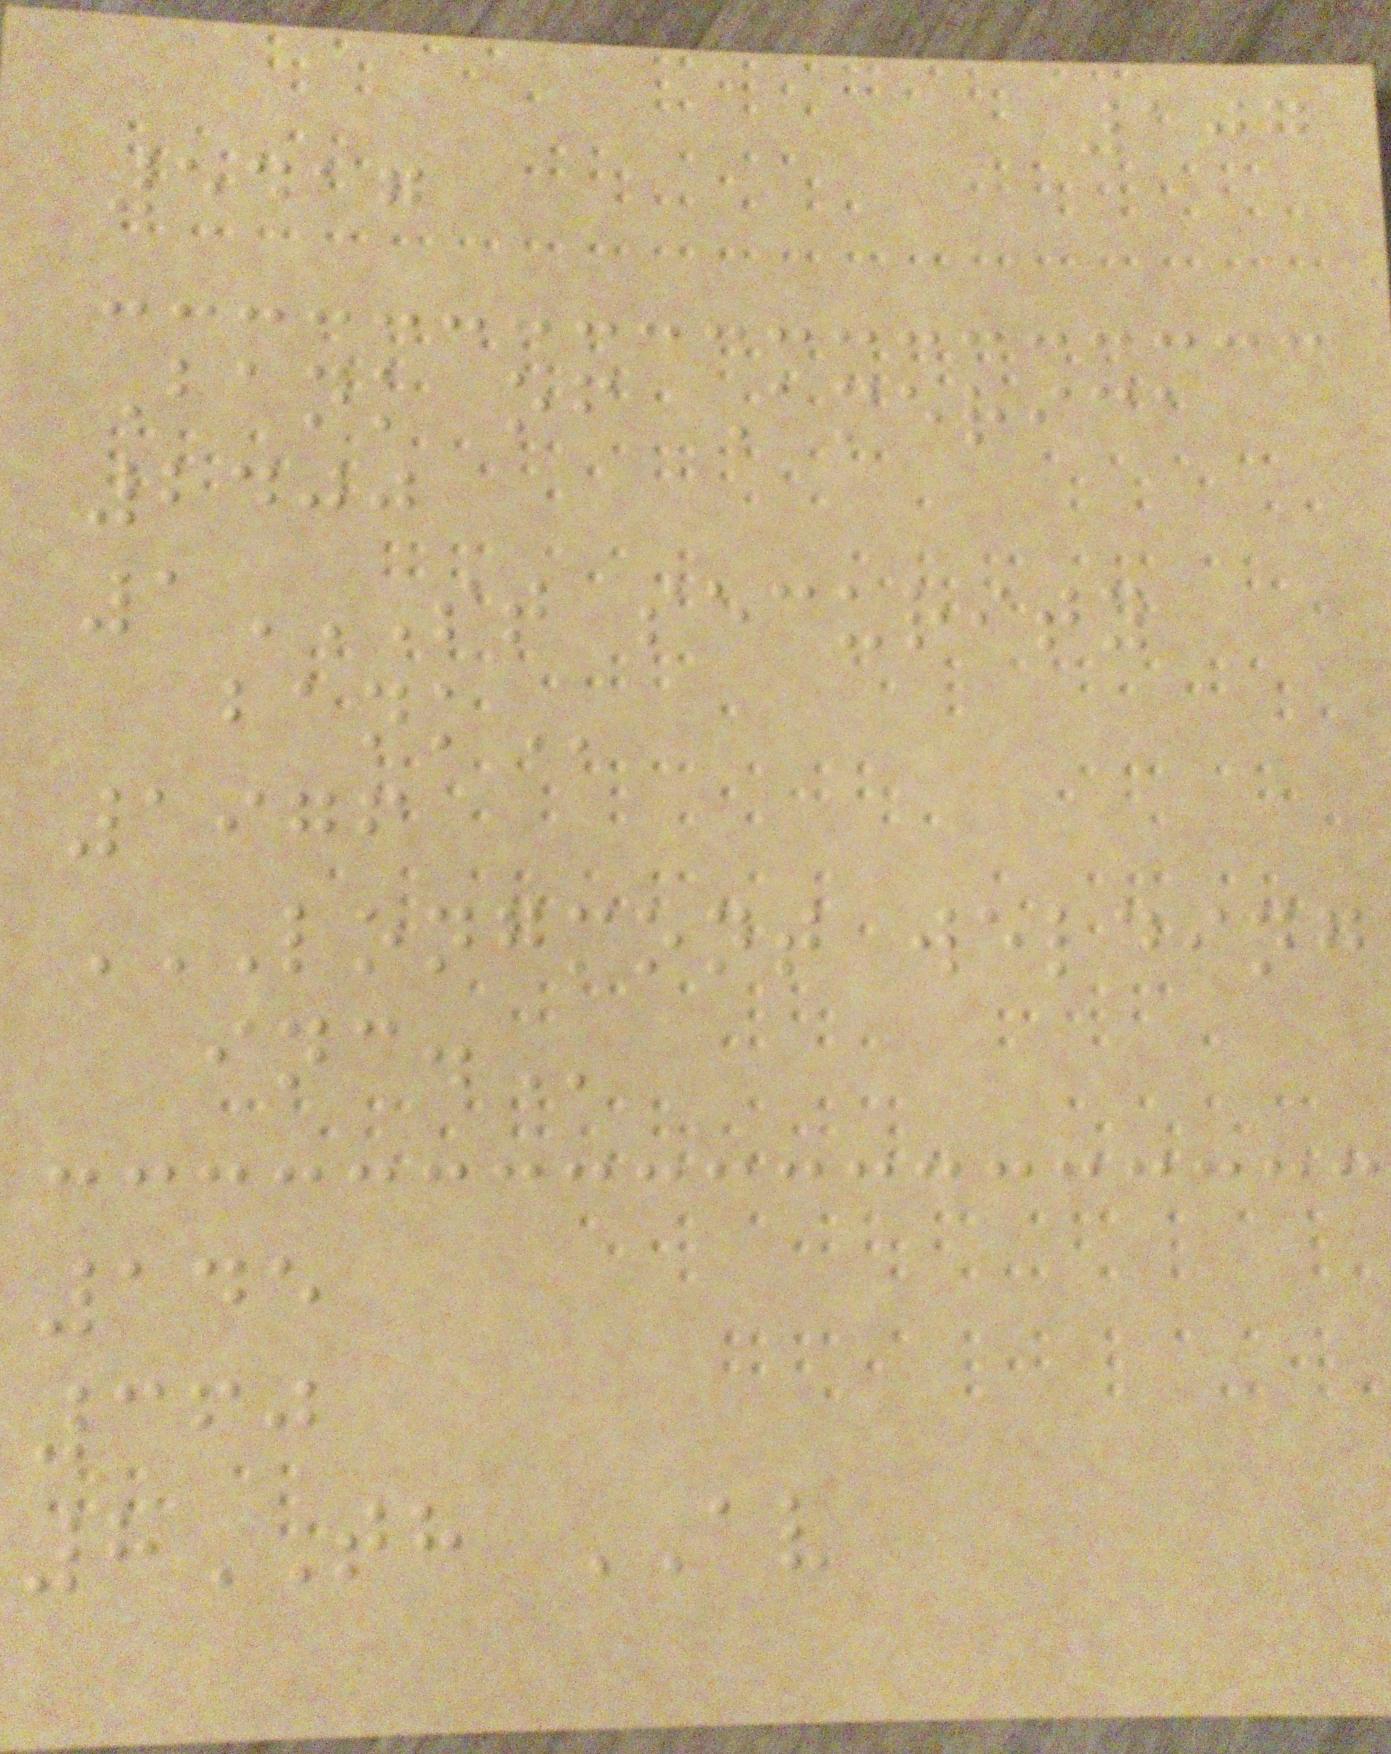107
5417
Bank of America
2400
1ST SECURITY
BANK
1976
LONGMONT WELDING
INC.
145
360
8TH AV
